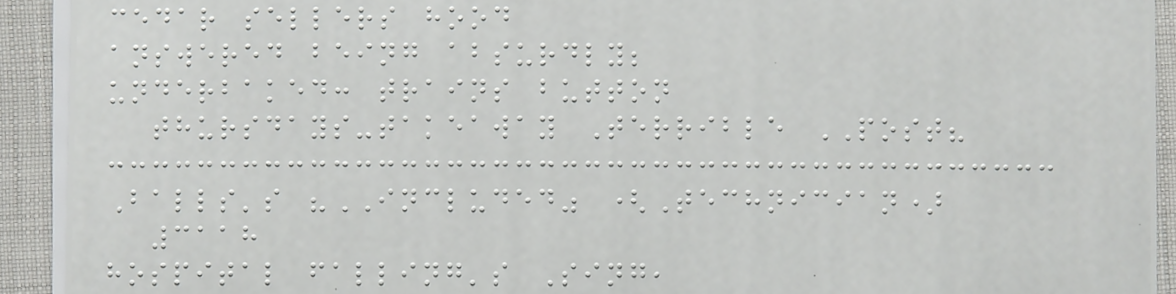cedar sellers hood
answered being absurdly;
underbaked: trains button
thursdays-takeaway Terrible POST?
Balls's "INCLUDED" (Technician)
3118
hospital falling's Sing,
